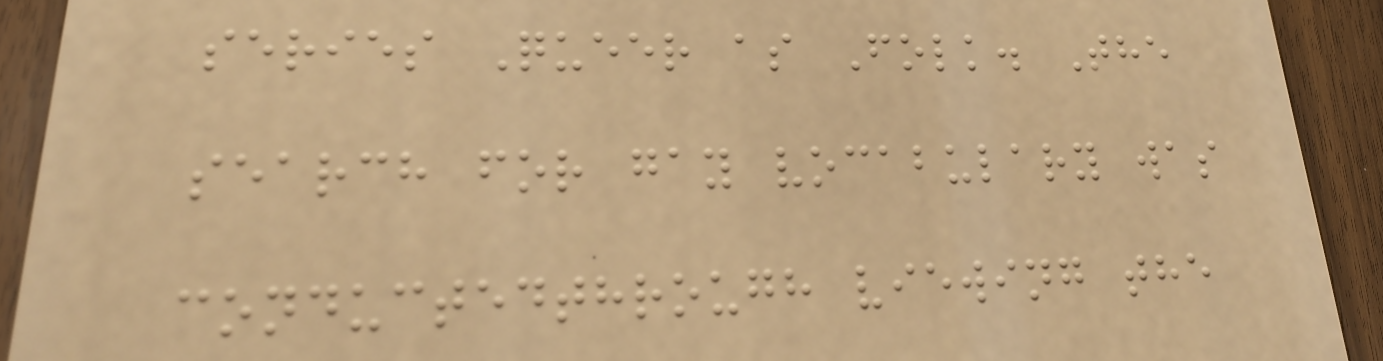series Queer as Folk. The
search for gay vocabulary was
conductedthrough viewing the
